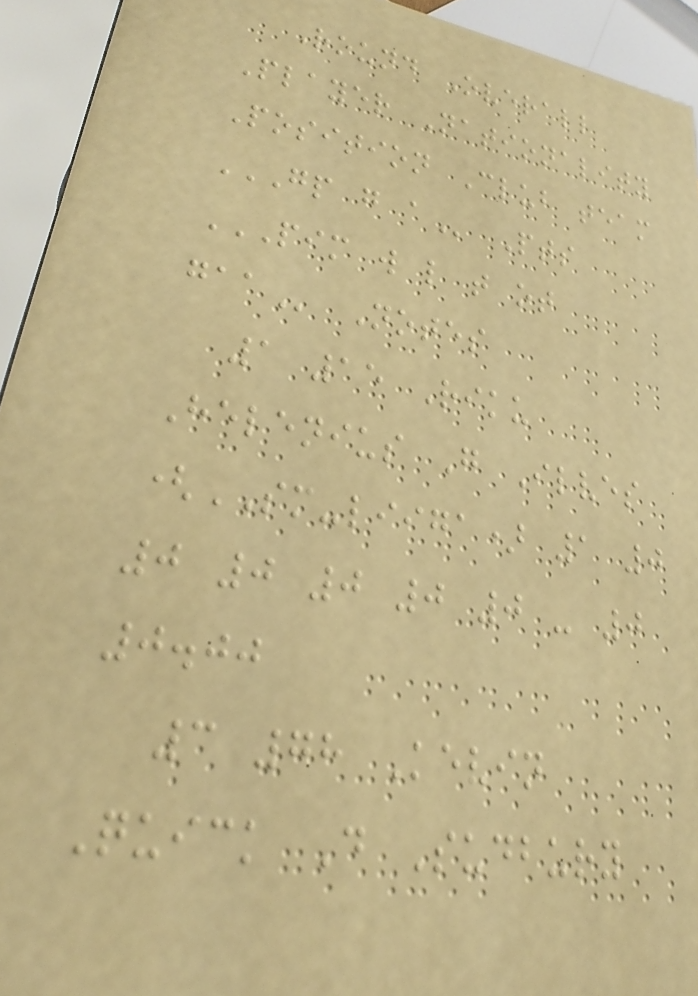Round Overall
Player Nationality
Position Club team
GP G A Pts
PIM W L T OT
GAA Notes
1 15 Riku
Helenius G Ilves
(SM-liiga) 1 0
0 0 0 0 0 - 0
0.00
3 78 Kevin
Quick D Sudbury
